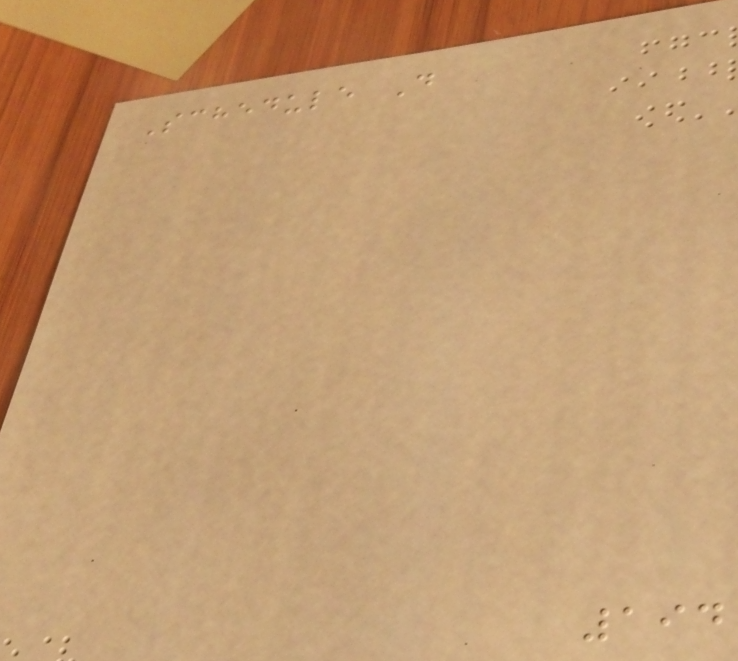Schedule D
194
